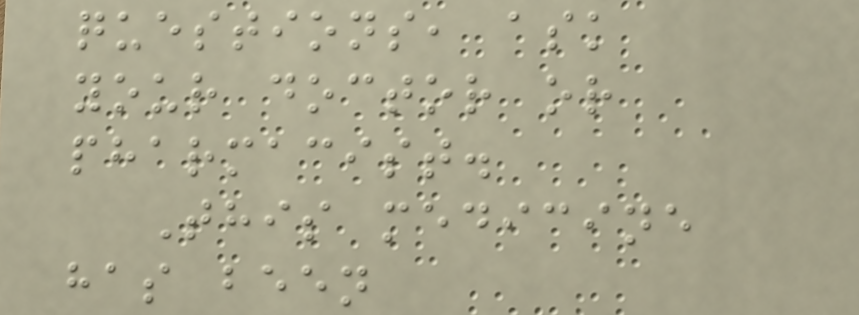questions, ask
your doctor or
pharmacist.
This medicine
has been
